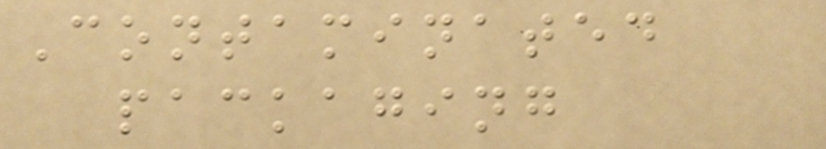Contaminated
packaging
